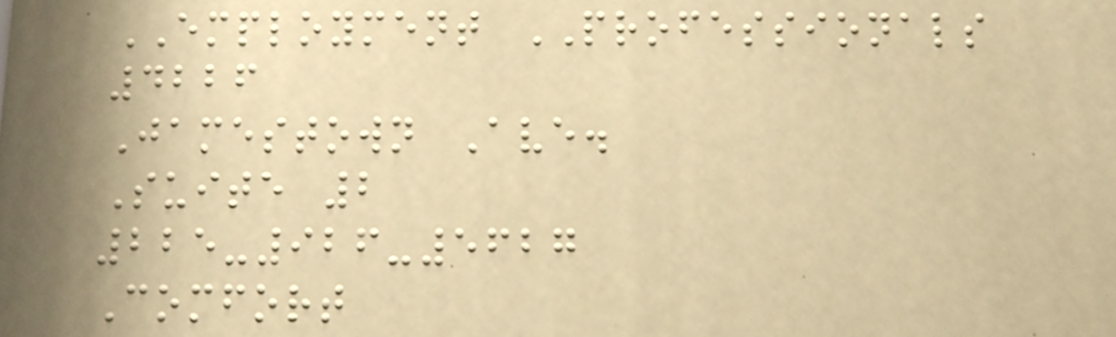EMPLOYMENT PROFESSIONALS
4226
Jamestown Ave.
Suite 2
225-926-5627
Comfort
